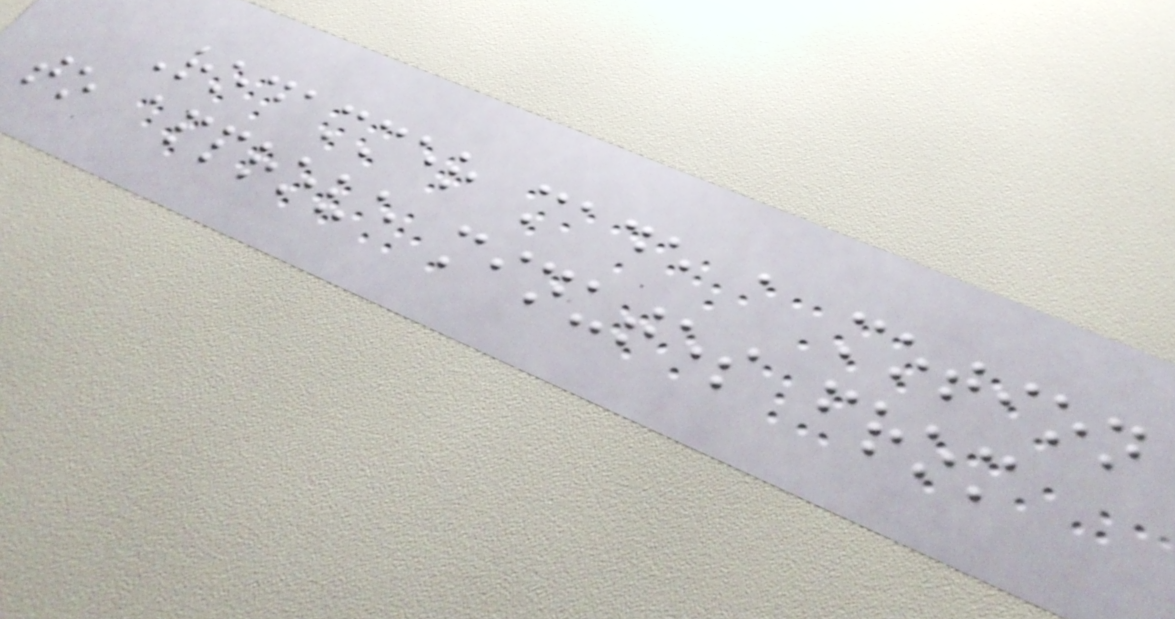Rodammer made a motion
to approve minutes from
